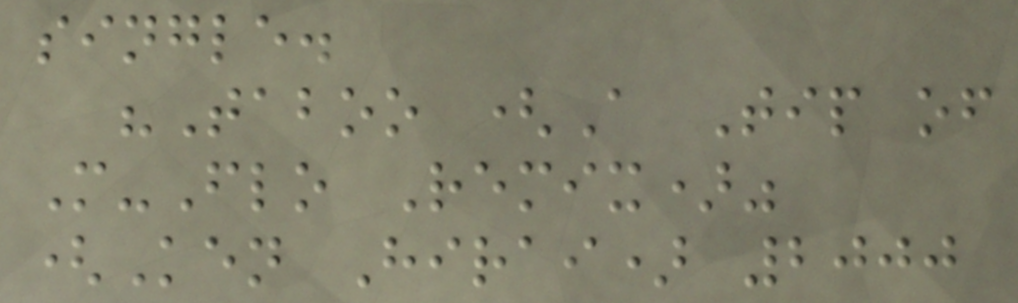single.
"Taboo (A Tip of
M-Flo Remix)"
(Ken Hirai) 2000
